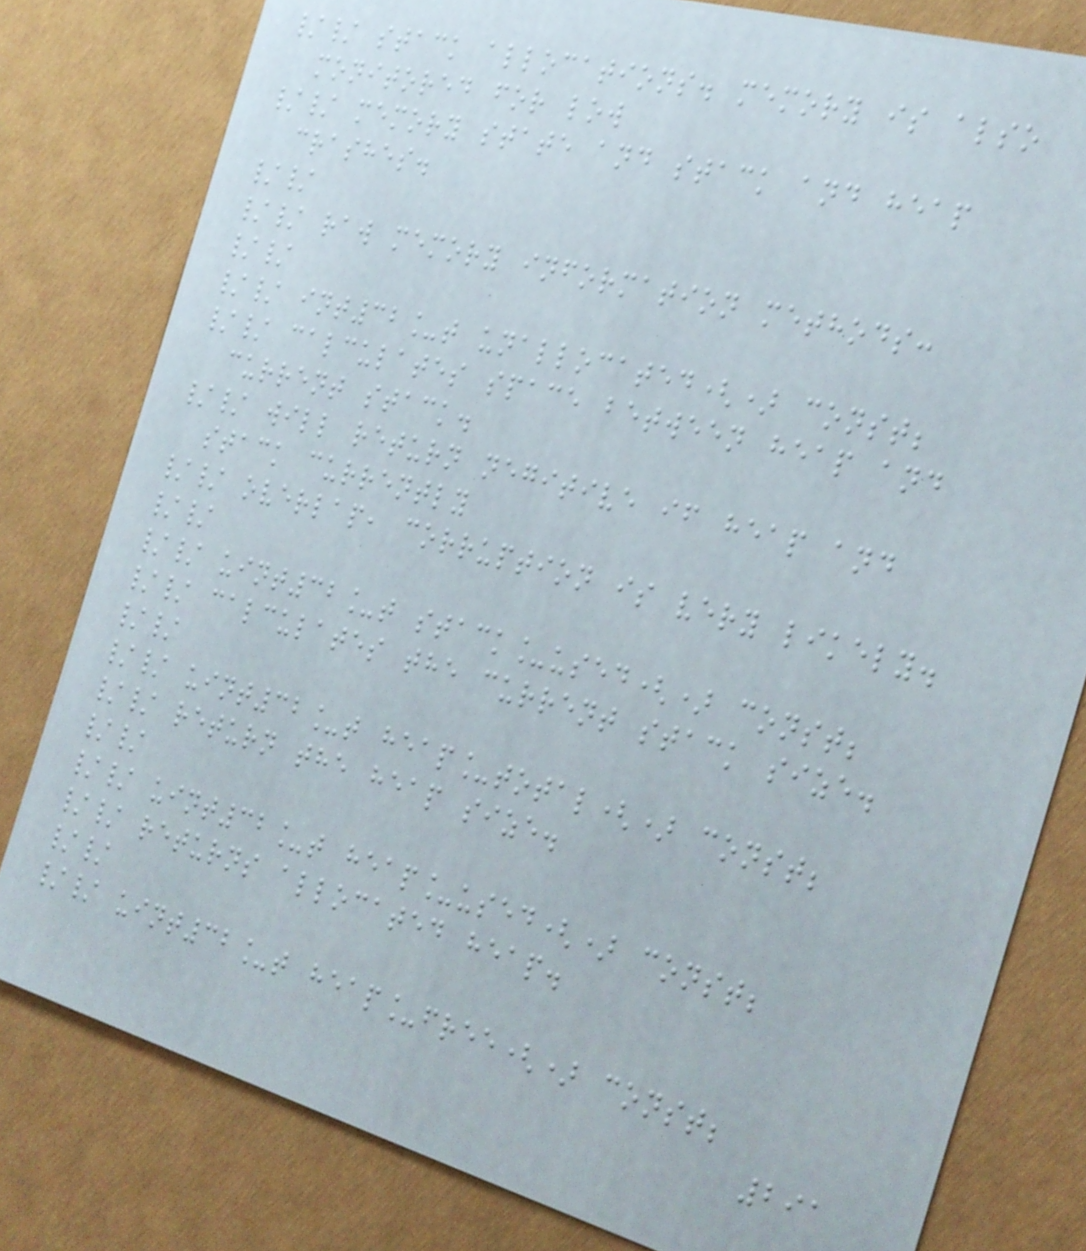// stack allocations. memory is also
monitored for low
// memory state and stack and heap
crashes.
//
// raw memory information methods:
//
// int32_t unallocated() const;
// calculates space between heap and
current stack.
// will return negitive if heap and
stack currently
// overlap, corruption is very likely.
//
// uint32_t stack_used() const;
// calculates the current stack size.
//
// uint32_t heap_total() const;
// return the heap size.
//
// uint32_t heap_used() const;
// returns allocated heap.
//
// uint32_t heap_free() const;
291
